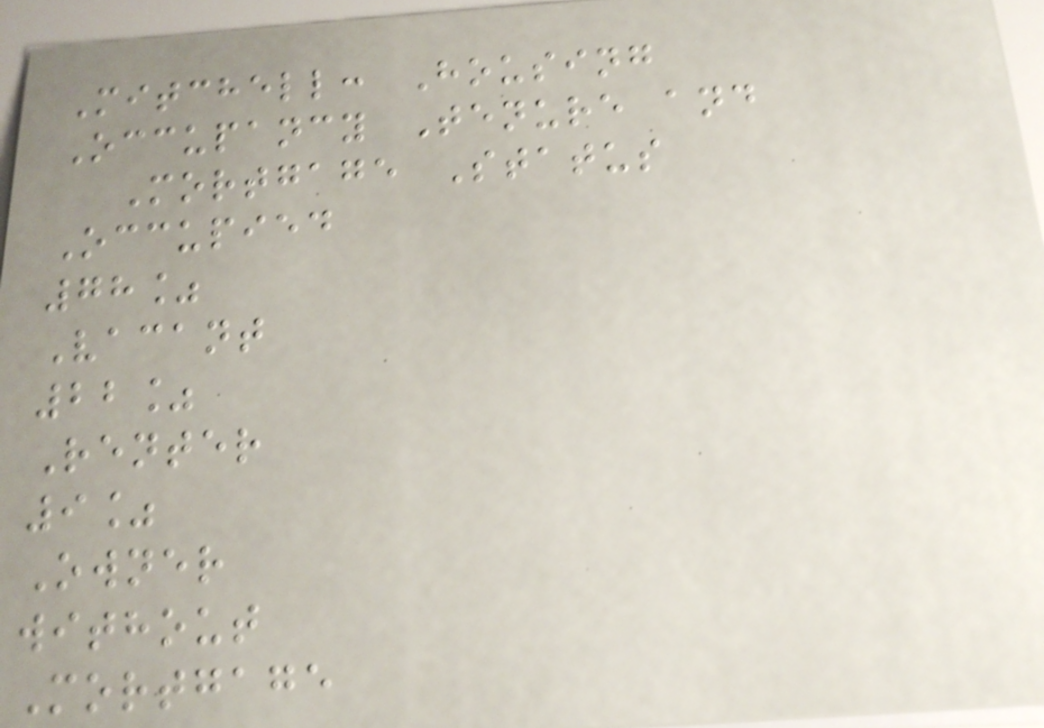Mitchell: Housing
Occupancy Tenure and
Mortgage Status
Occupied
78%
Vacant
22%
Renter
9%
Owner
without
Mortgage
